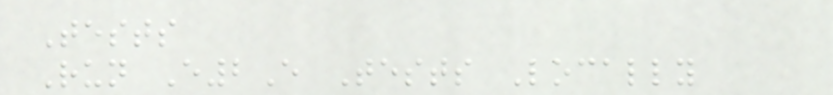Tests
Run E2E Tests Locally
